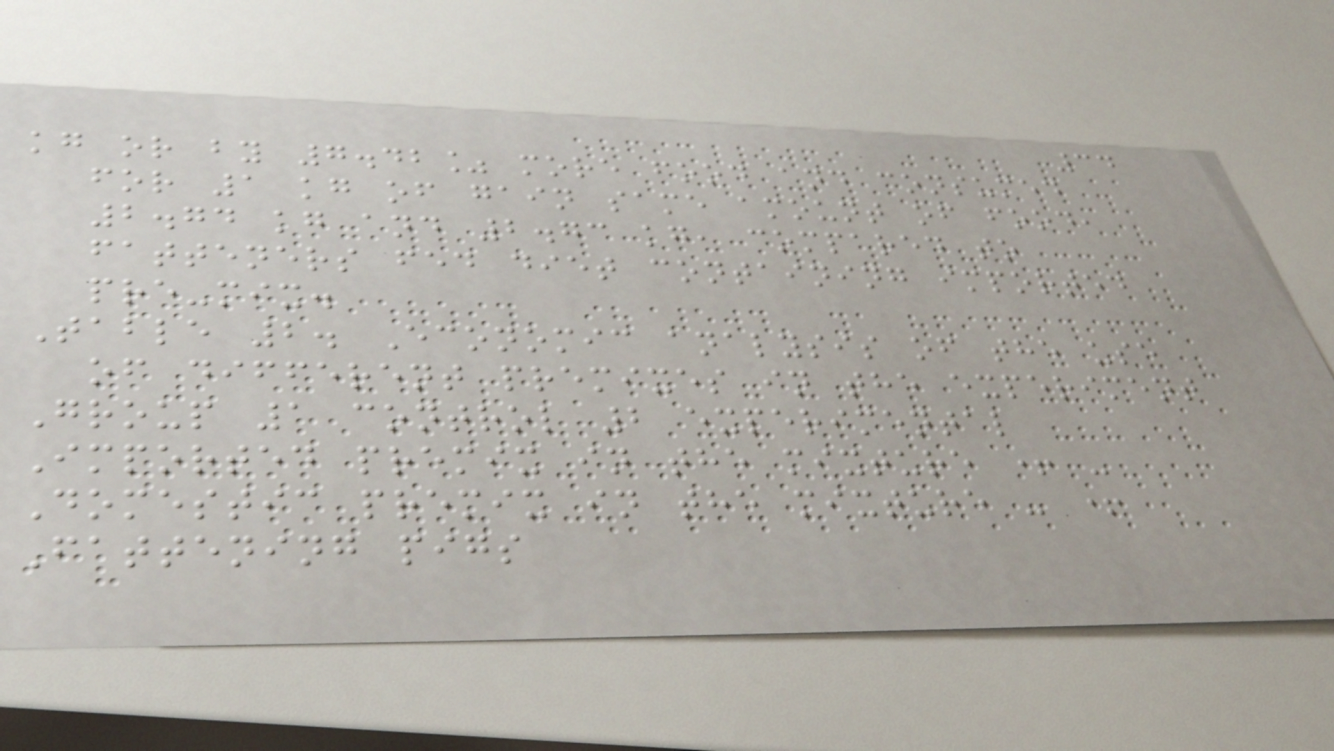34
kg or by 7.42% more food and consumed
for 1 kg of gain same amount of food,
2.74 kg and 2.73 kg, compared to
fatteners fed diet containing imported
pre-mix.
Table 2. Economic analysis of the use
of different premixes in the experiment
Group 1 control 2 experimental
Imported premix in the mixture + -
Domestic premix in the mixture - +
Fattening pigs
